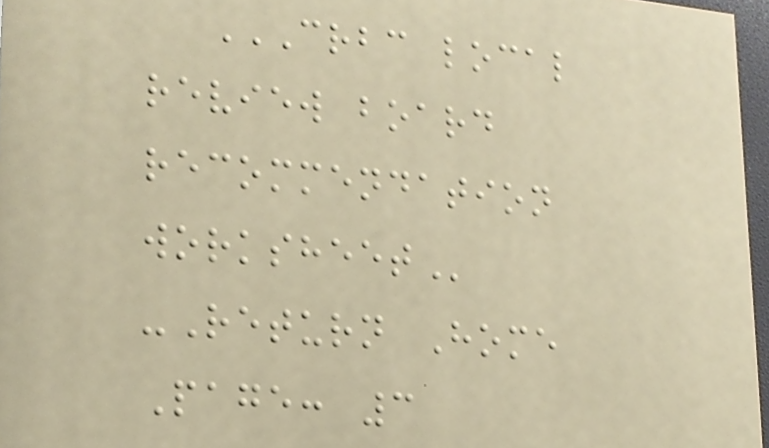CRBC LOCAL
REVIEW BOARD
RECOMMENDATION
WORKSHEET
-Return Home
Page: 3
